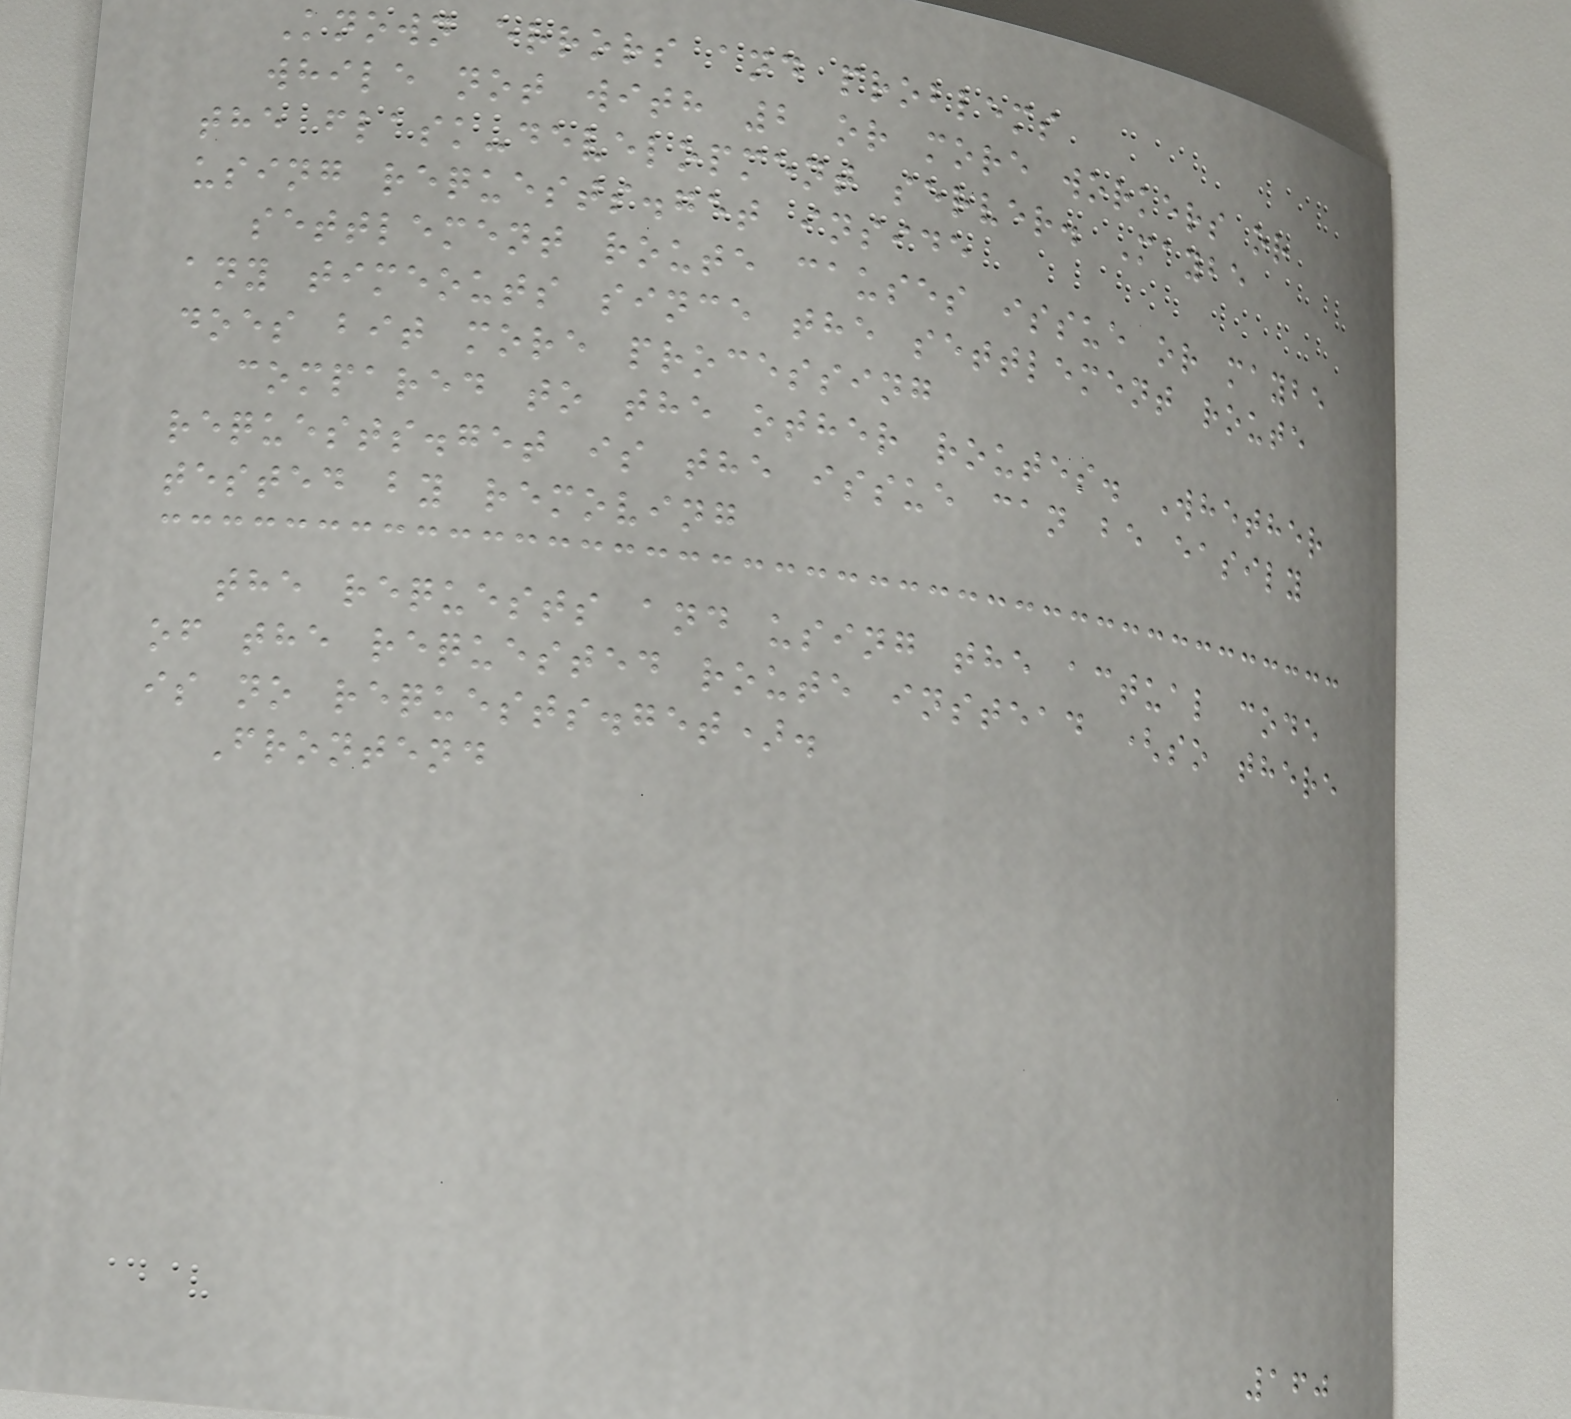Known errors and problems
while not with 2 or more workers or
the flask-development server. Maybe
using requests.get inside
settlement route causes issue or maybe
any timeouts since the settlement route
does bit more processing
compared to the other routes. Whether
requests.get is the issue can be easily
tested by removing
the requests and using the actual code
of the requested route instead (so there
is no requests.get).
Frontend
160
